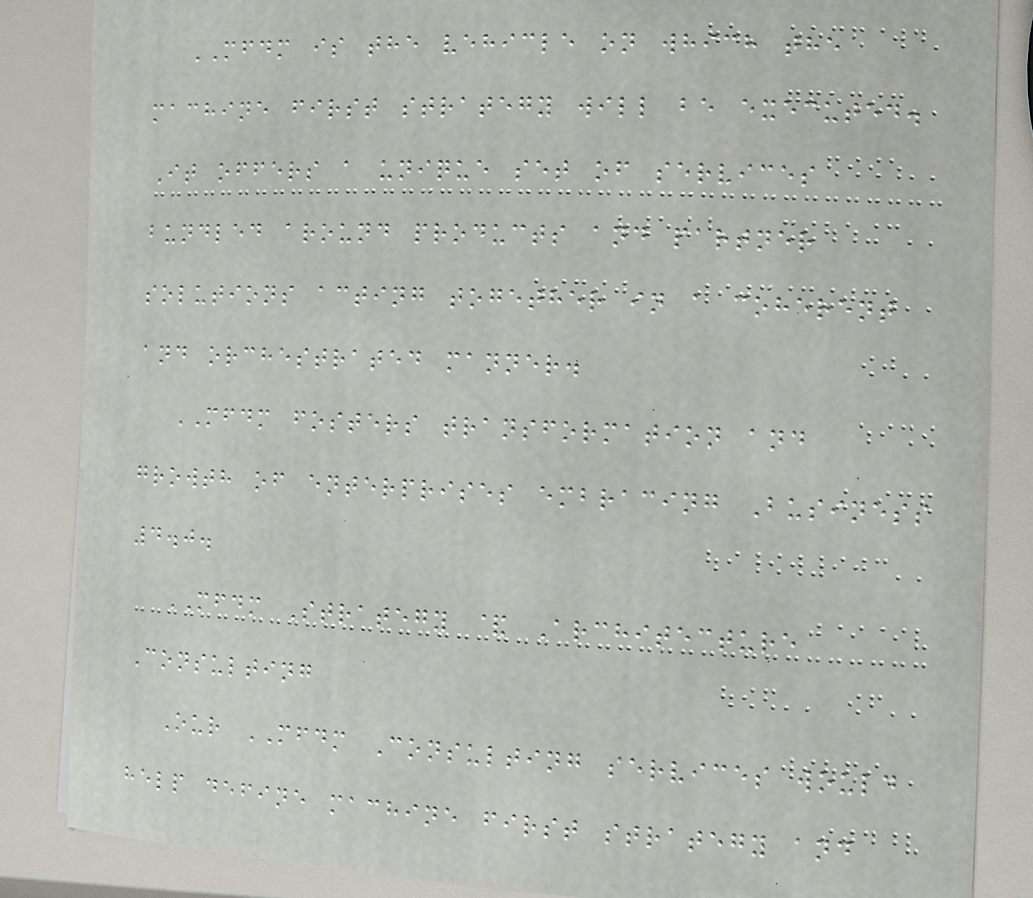MFDM is the vehicle on which the
machine first strategy will be executed.
It offers a unique set of services
bundled around products and partner
solutions acting together in a coherent
and orchestrated manner.
MFDM fosters transformation and
growth of enterprises embracing Business
4.0.
MFDM Strategy & Architecture
Consulting
Our MFDM Consulting services would
help define machine first strategy and
